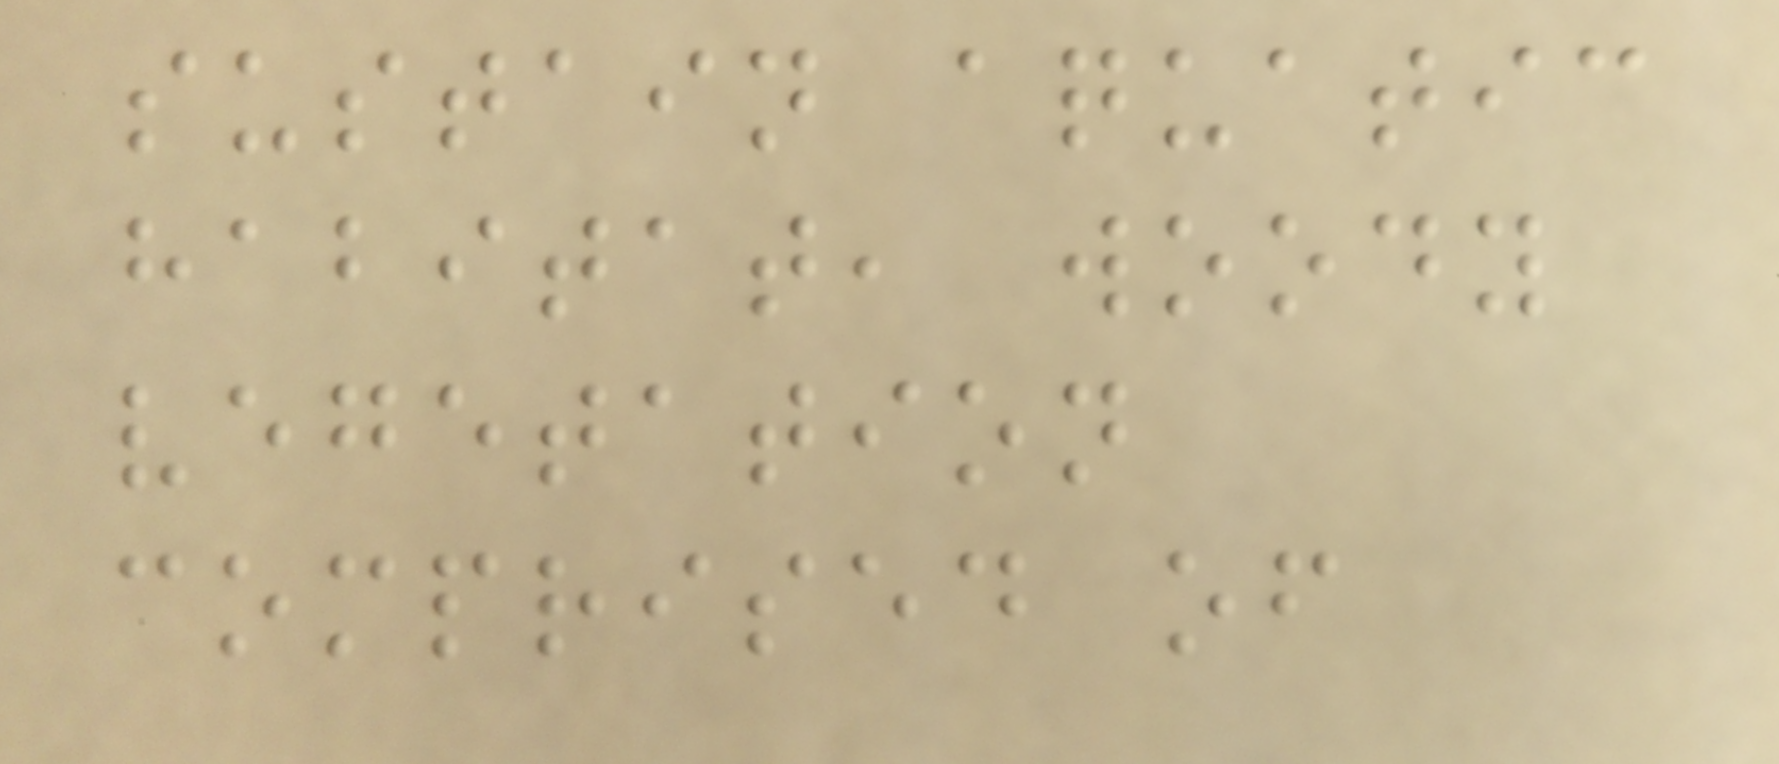sustain aquatic
habitat, woody
vegetation
comprised of
